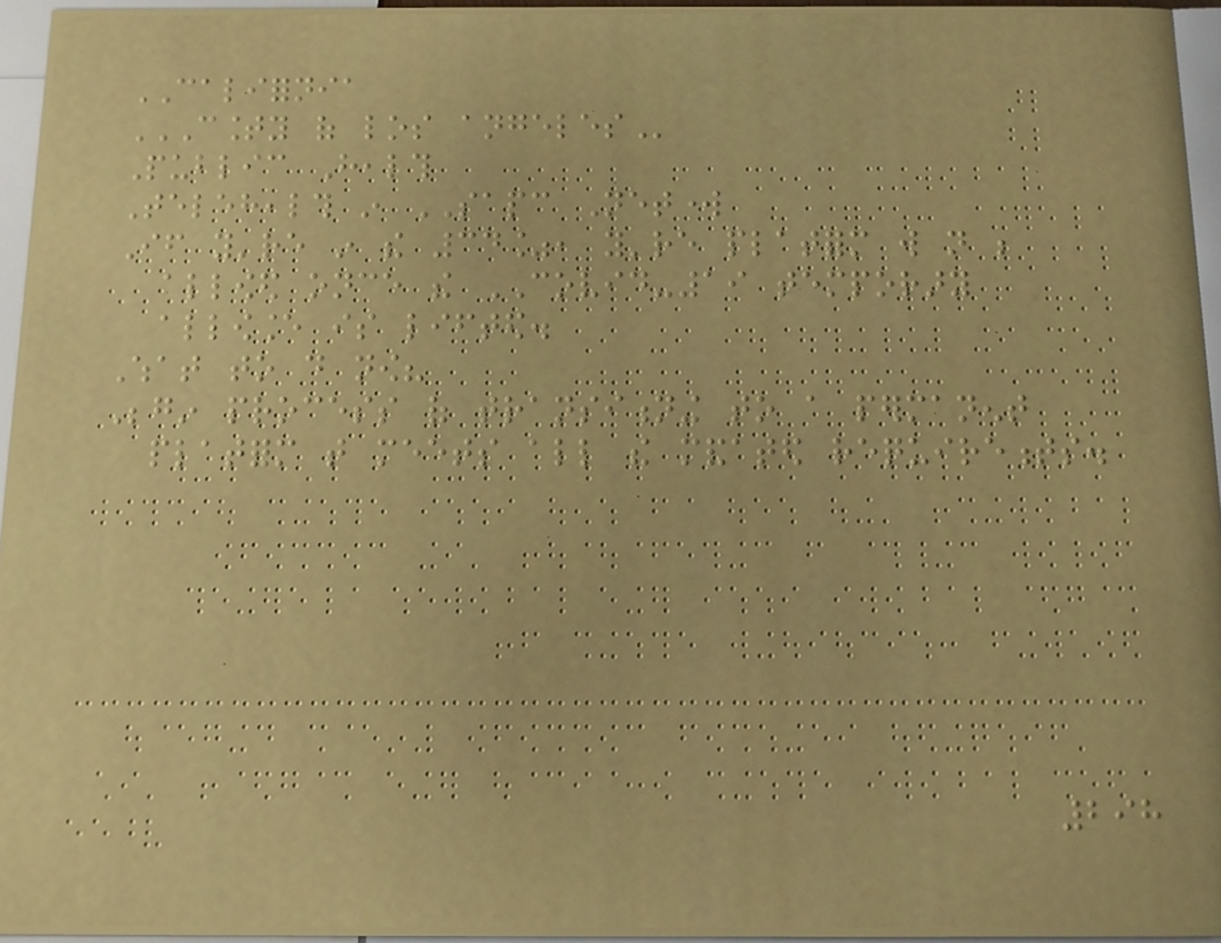CALIFORNIA
COUNTY OF LOS ANGELES
Public Health
Telehealth in SAPC Network
If you're in the 34%, you're platform will not be
allowed once the COVID-19 temporary
allowance is lifted.
What to do now?
Begin process of transitioning to a permanent
platform that meets all the mandated requirements.
298
